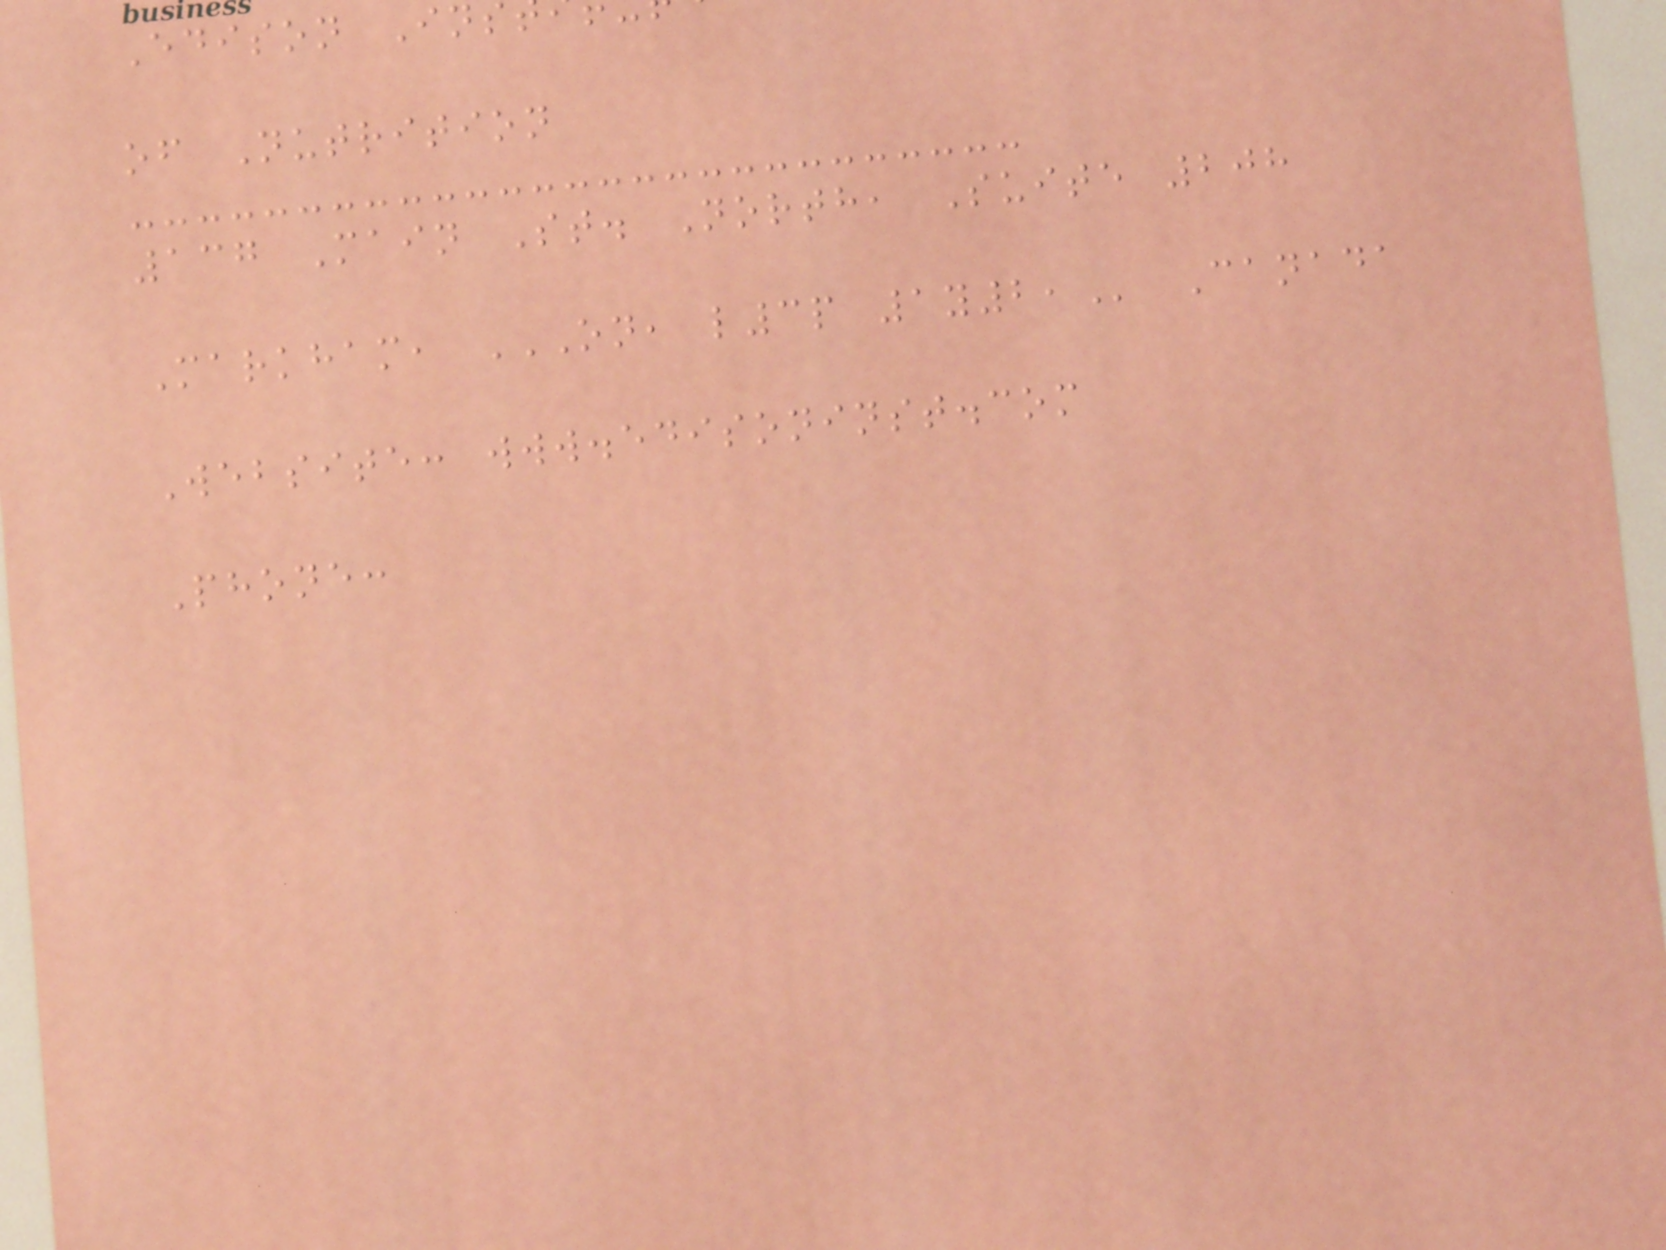Edison In
of Nutrition
137 Main St. North, Suite 208
Markham, ON, L3P 1Y2, Canada
Website: www.edisoninst.com
Phone:
